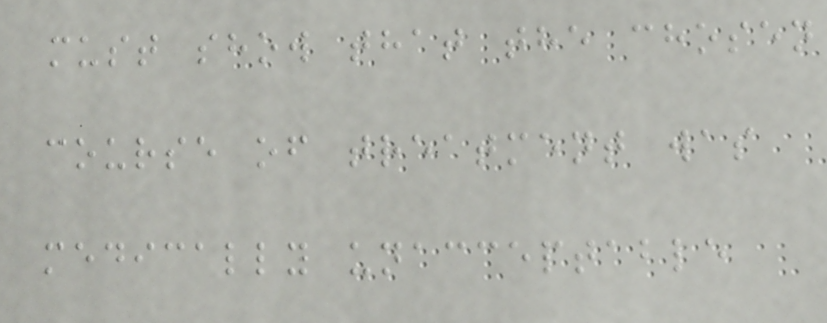must show that the chosen
course of treatment was
medically unacceptable
